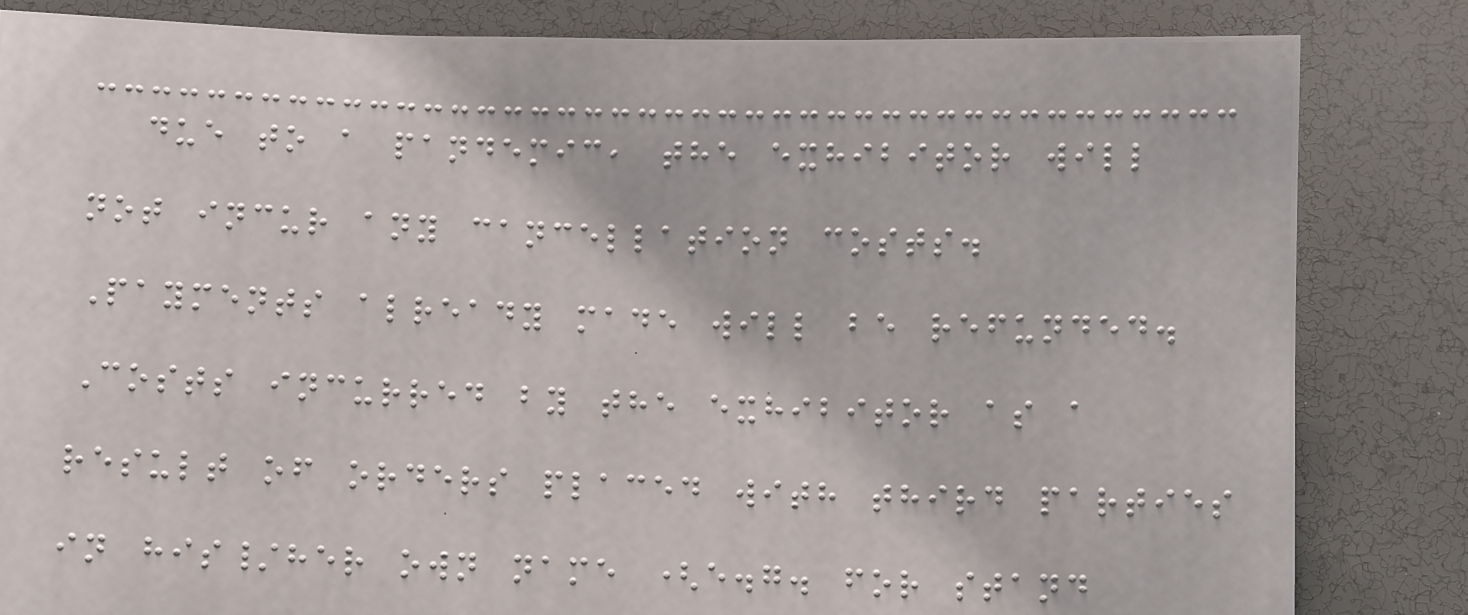due to a pandemic, the exhibitor will
not incur any cancellation costs.
Payments already made will be refunded.
Costs incurred by the exhibitor as a
result of orders placed with third parties
in his/her own name (e.g. for stand
